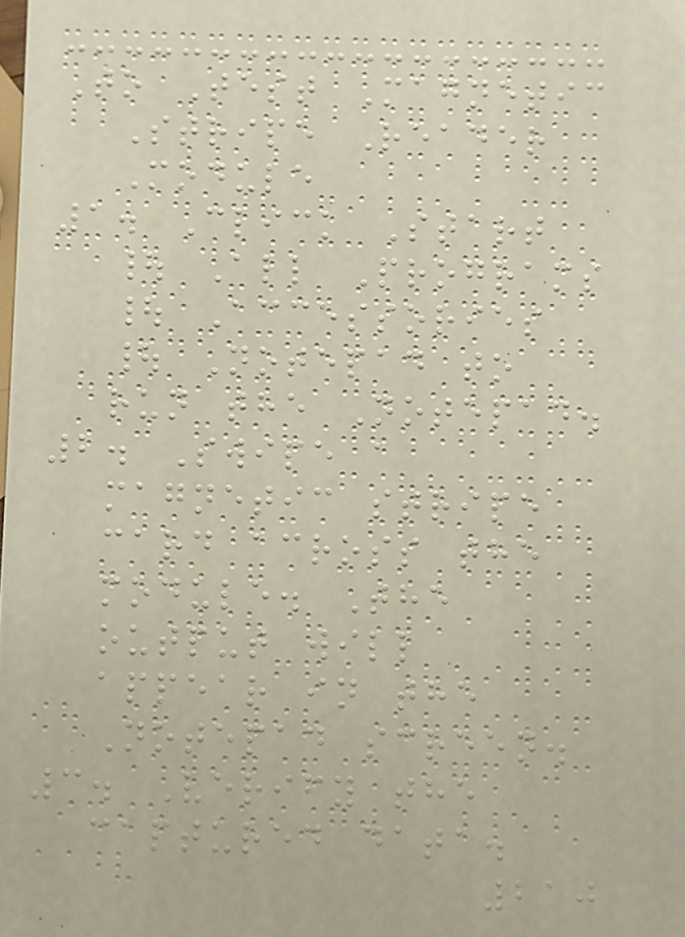To Test Magnetic
Stripe Reader
Module
1. Click Start
| All Programs
| Accessories
| Notepad to
run the Notepad.
2. Swipe a
magnetic stripe
card across the
module. The
output will
appear in the
Notepad screen.
3. Verify the
captured data.
210
